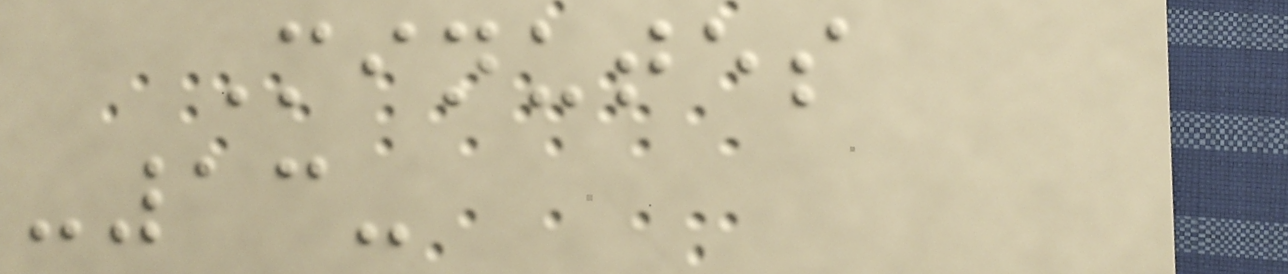Minutes
-13-
